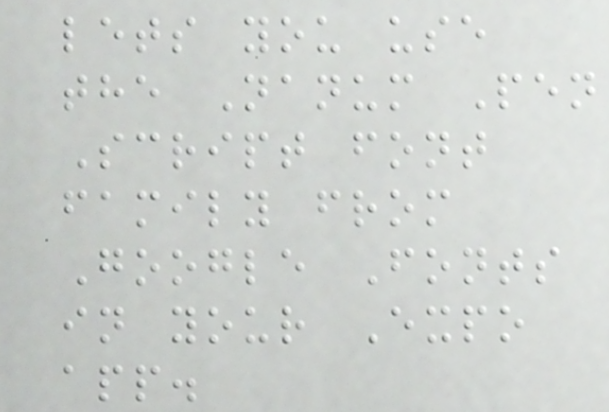lets you use
the Nanum Pen
Script font
family from
Google Fonts
in your Expo
app.
